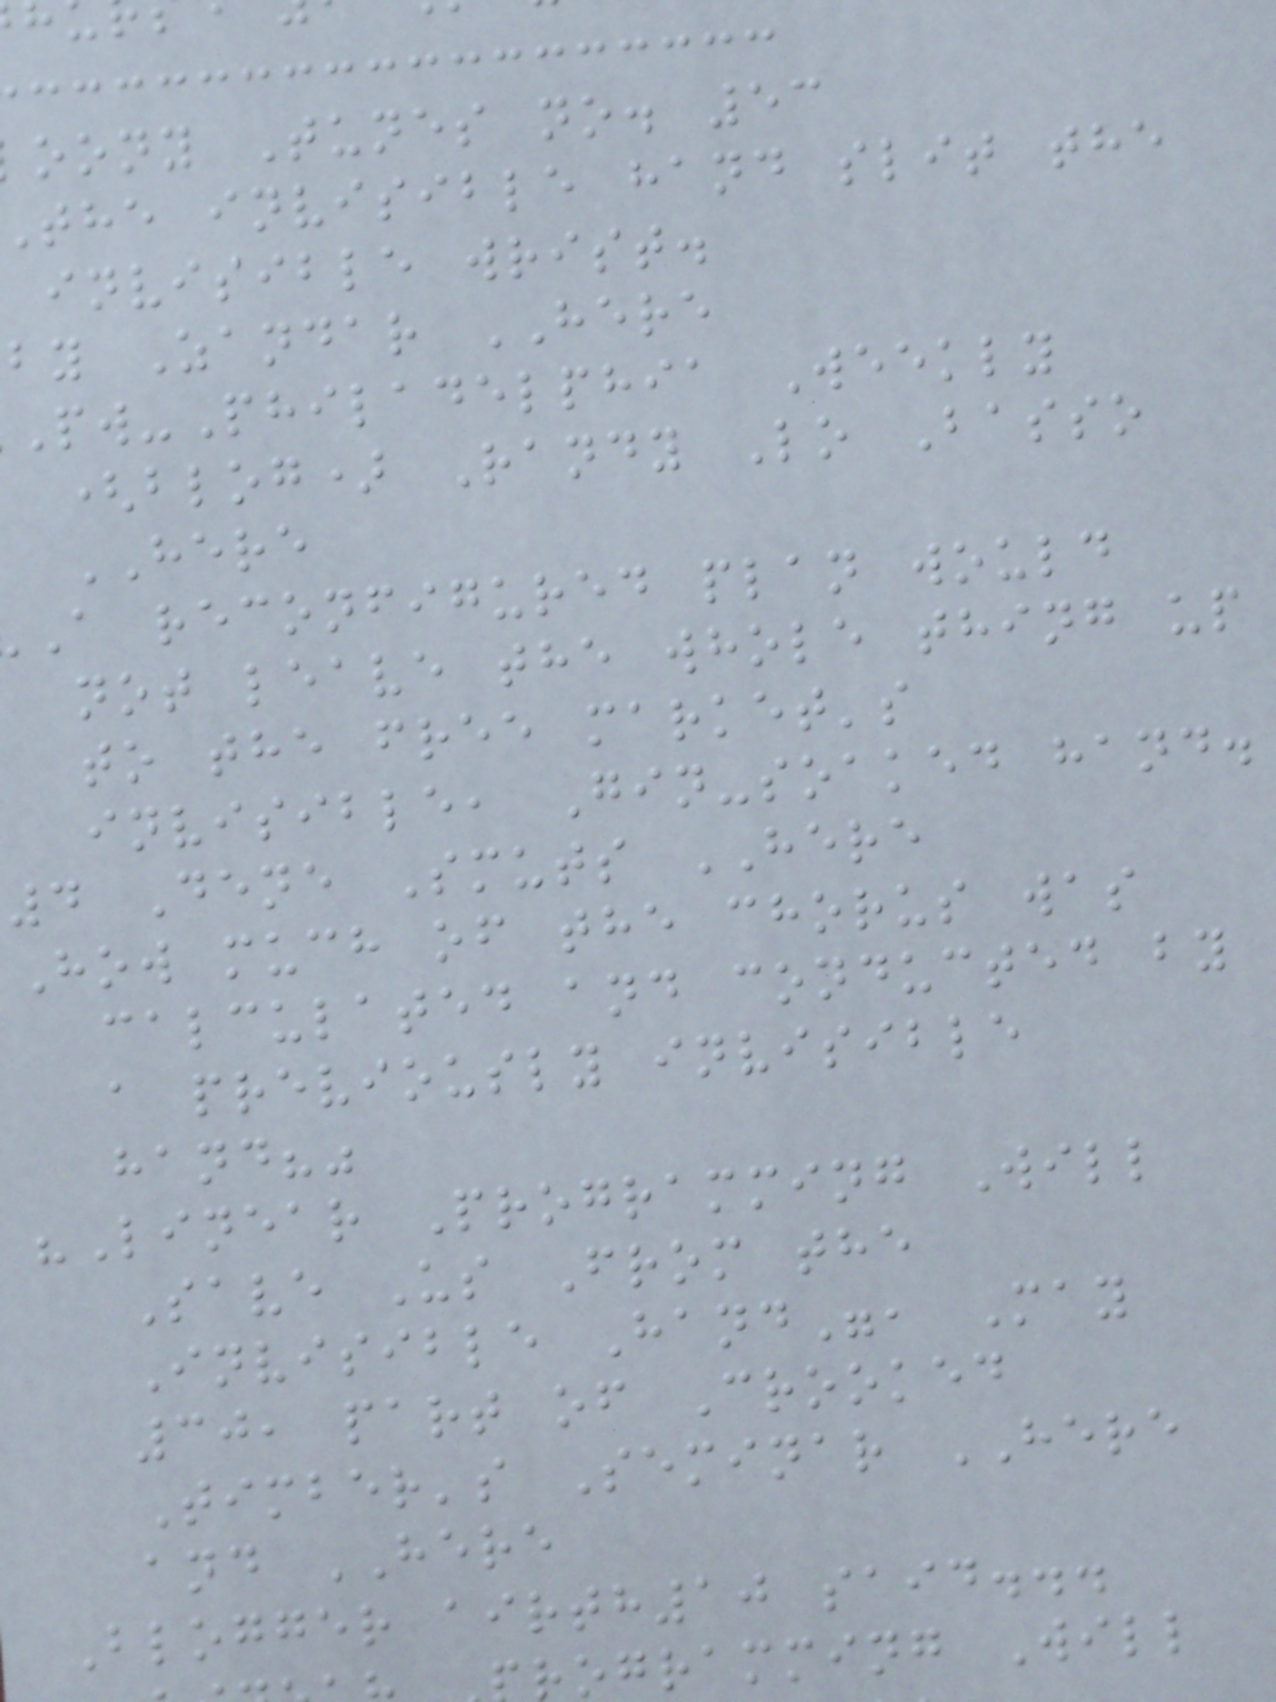oony Tunes no. 53
the invisible hand slit the
invisible wrist.
by Zandar HERE
-Philadelphia Weekly
(blog) Randy Lo Basso
HERE
A reconfigured plan would
not leave the whole thing up
to the free market's
invisible, Gin-soaked hand.
4 Dene Smuts HERE
How much of the chorus was
calculated and conducted by
a previously invisible
hand?"
"Linear Programming Will
Save Us From the
Invisible Hand", May
30, part of Crooked
Timber's Seminar HERE
and HERE
Blogger airth10 said...
ogramming Will
